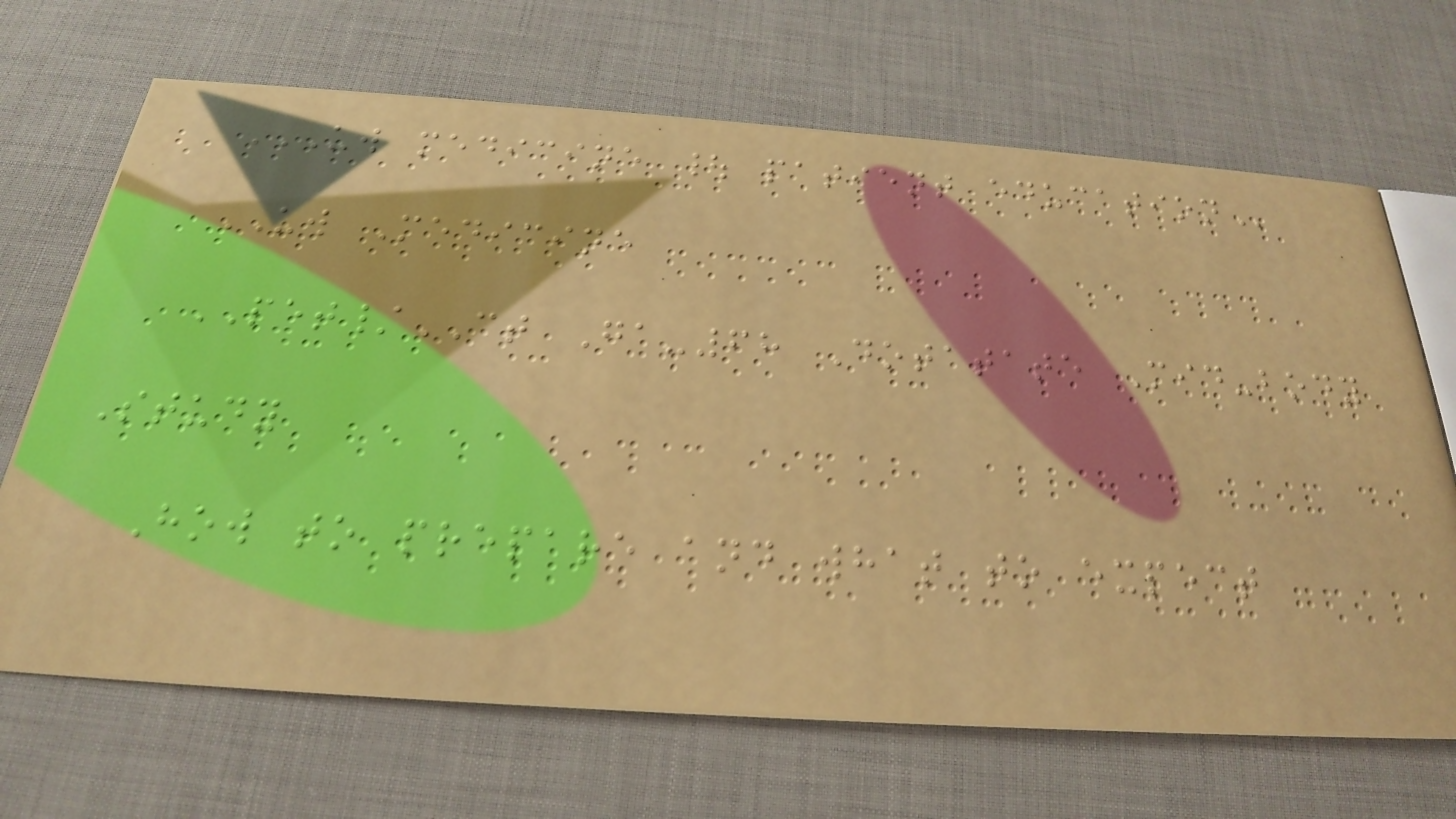UW MEDICINE | PATIENT EDUCATION
UW Medicine
PET/CT Ga-68 Dotatate Mid-body
Study
How to prepare and what to expect
